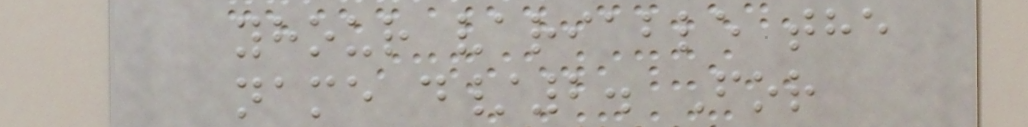yhour variable the
name d/2. For
